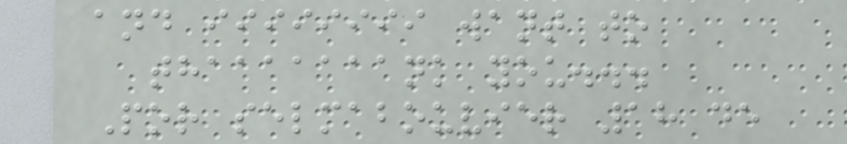and iiiiiiii want to
thaaaaaaank you...
Por selmabouvier 18 de
